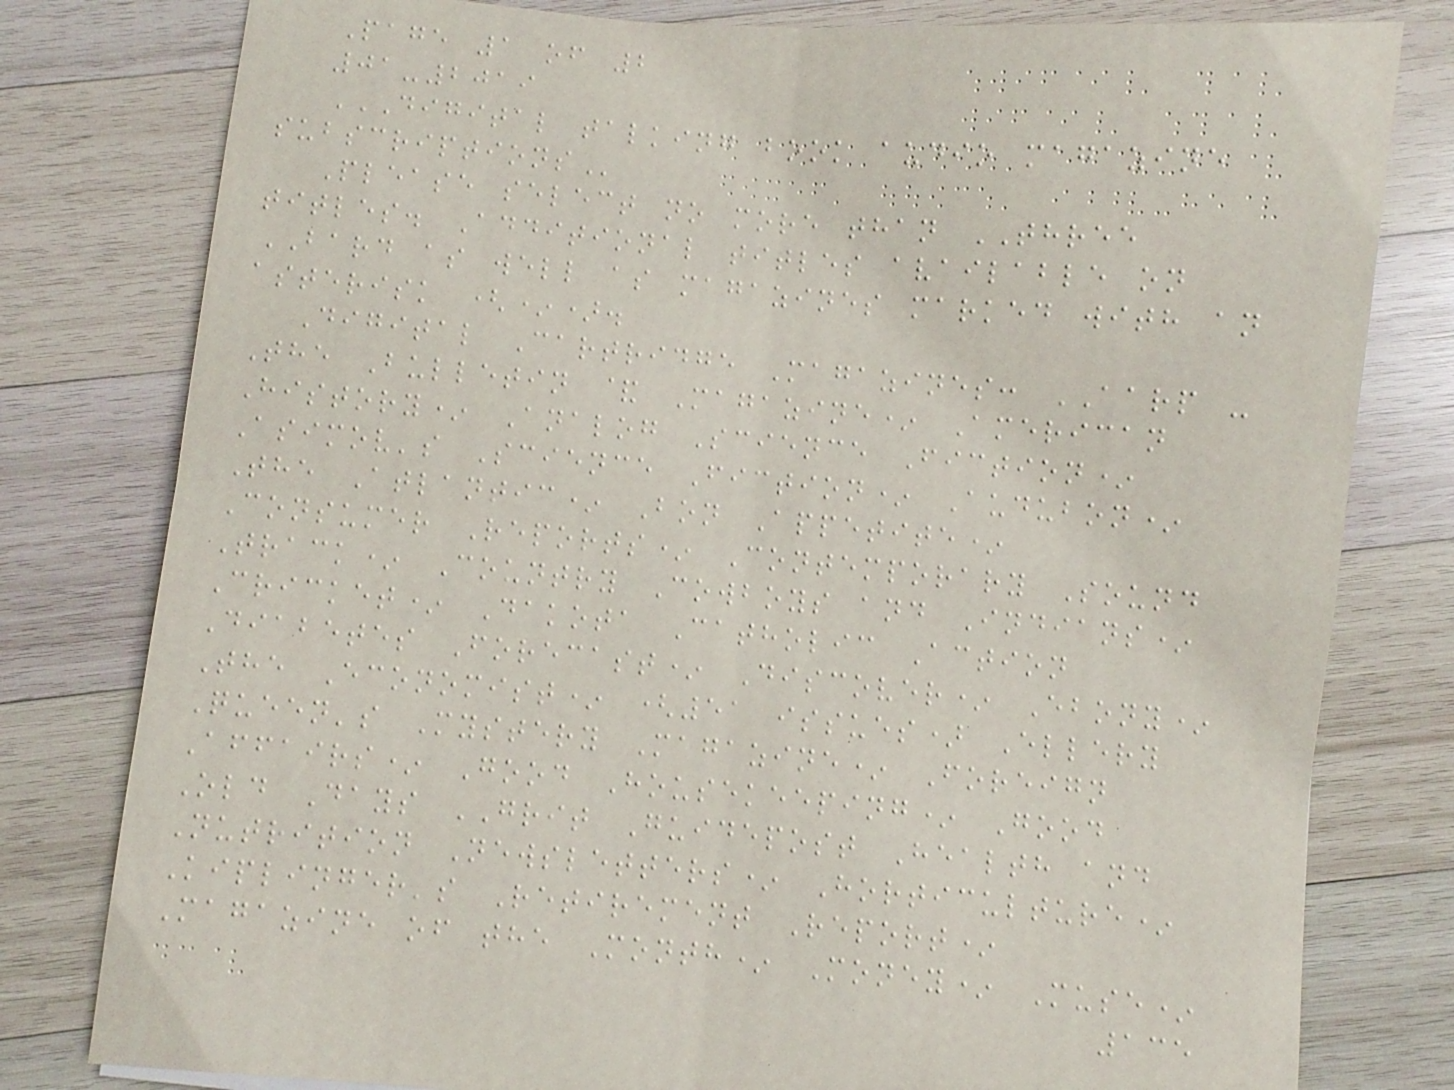Page 1 of 2
01-2019
DIGITAL TALKING BOOK AUDIO MAGAZINE
SUBSCRIPTIONS
Please select no more than THREE
titles. Additional titles available on
BARD as well as magazines marked with an
asterisk (*).
Digital Cartridge Magazines: AARP -
The Bulletin & Magazine* American
History* Analog Science Fiction*
Asimov's Science Fiction* Audubon*
The Atlantic* Bon Appetite*
Consumer Reports* Contemporary Sound
Track* Country Cowboys and Indians*
Cricket* Dakota Catholic Action
Diabetes Forecast* Discover* Ebony*
The Economist* (51 issues) Ellery
Queen's Mystery Magazine* Foreign
Affairs* Good Housekeeping* Good
Old Days GRIT Guidepost Health and
Nutrition Newsletters* Horticulture*
Kiplinger's Retirement Report*
Magazine of the Month* Money* Muse*
135
